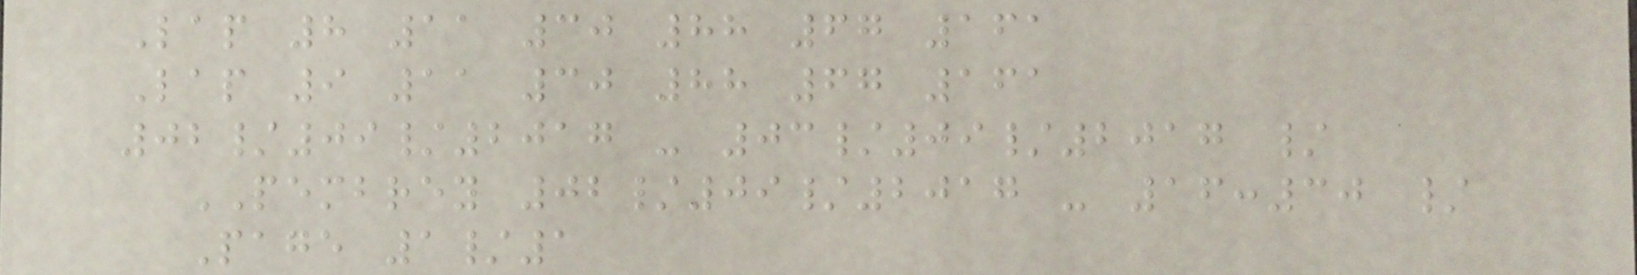Lap 8 11 30 88 67 161
Lap 9 11 30 88 67 161
02/09/2017 - 03/09/2017 /
PEMBREY 02/09/2017 - 16:30 /
Page 1/1
